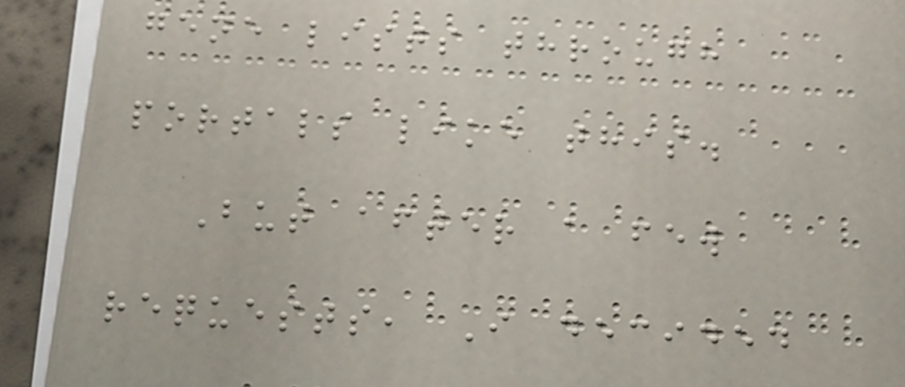gene lists through
portals like this.
But after a few
requests, I decided
